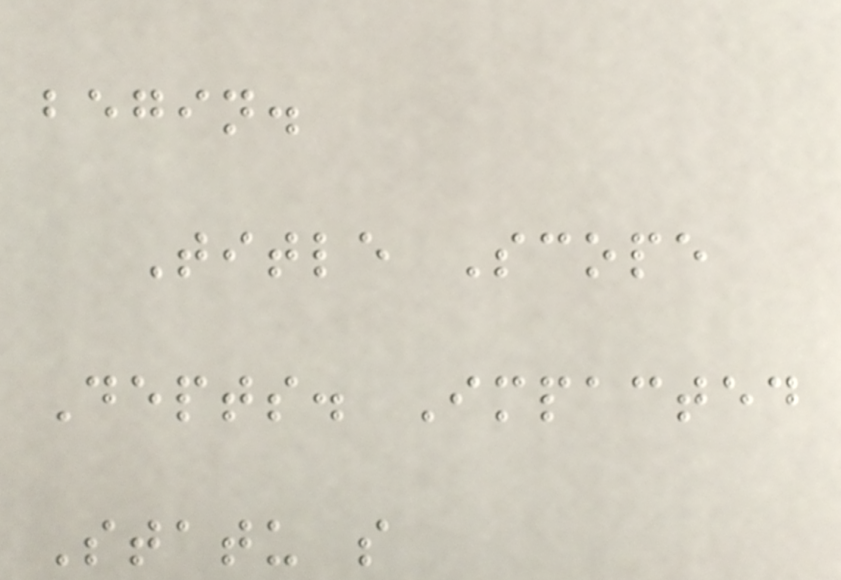begin.
Title Scope
Depts. Impacted
Statu s
